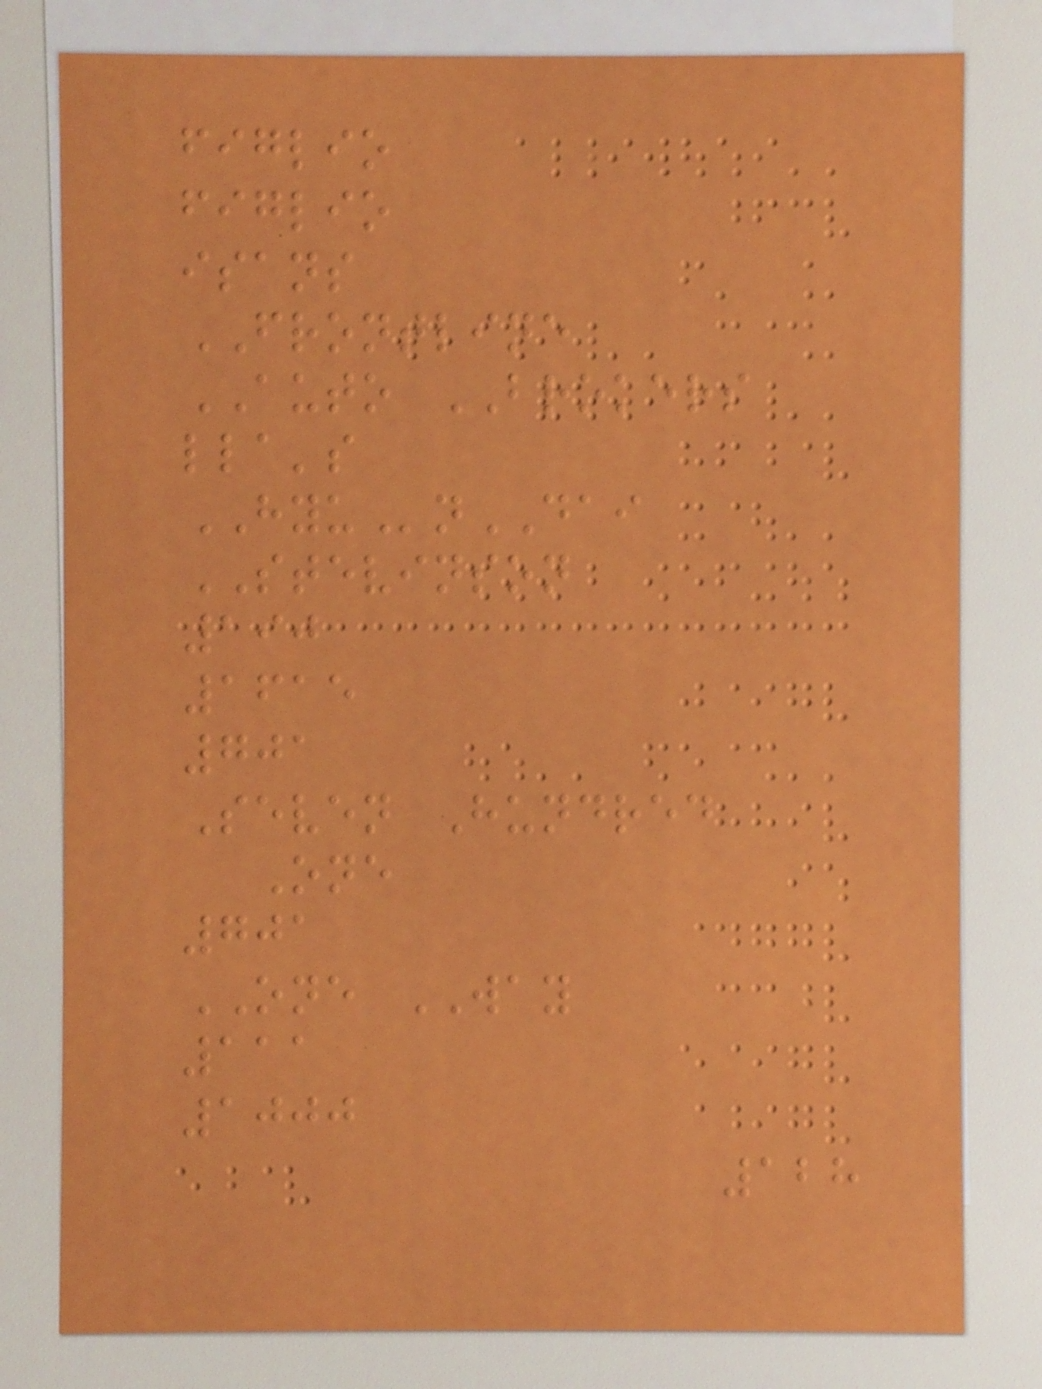figlio
figlio
isans
FRONTLINE
AUTO BROKERS
lla's
HYUnDAI
STEVINSON
190
1615
701
Seven Hundred
One
701
ONE WAY
111
1000
128
